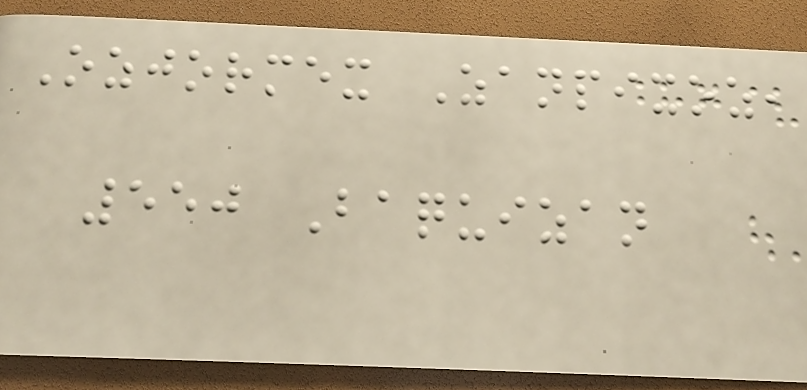Ozjormex Zanpixoz,
550 Baquizan
